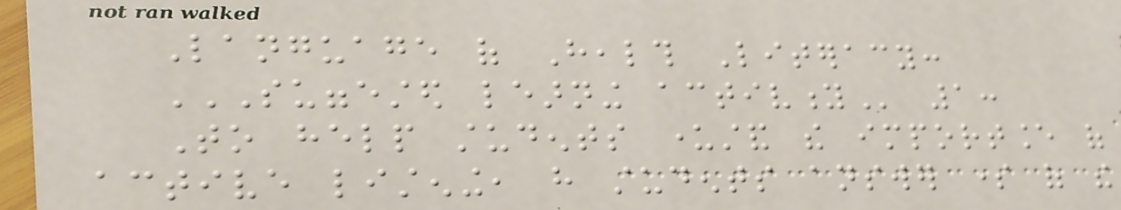Language of Health Literacy:
SUGGESTED LEARNING ACTIVITY 1:
To help students understand the importance of
active listening, have students answer some of the
